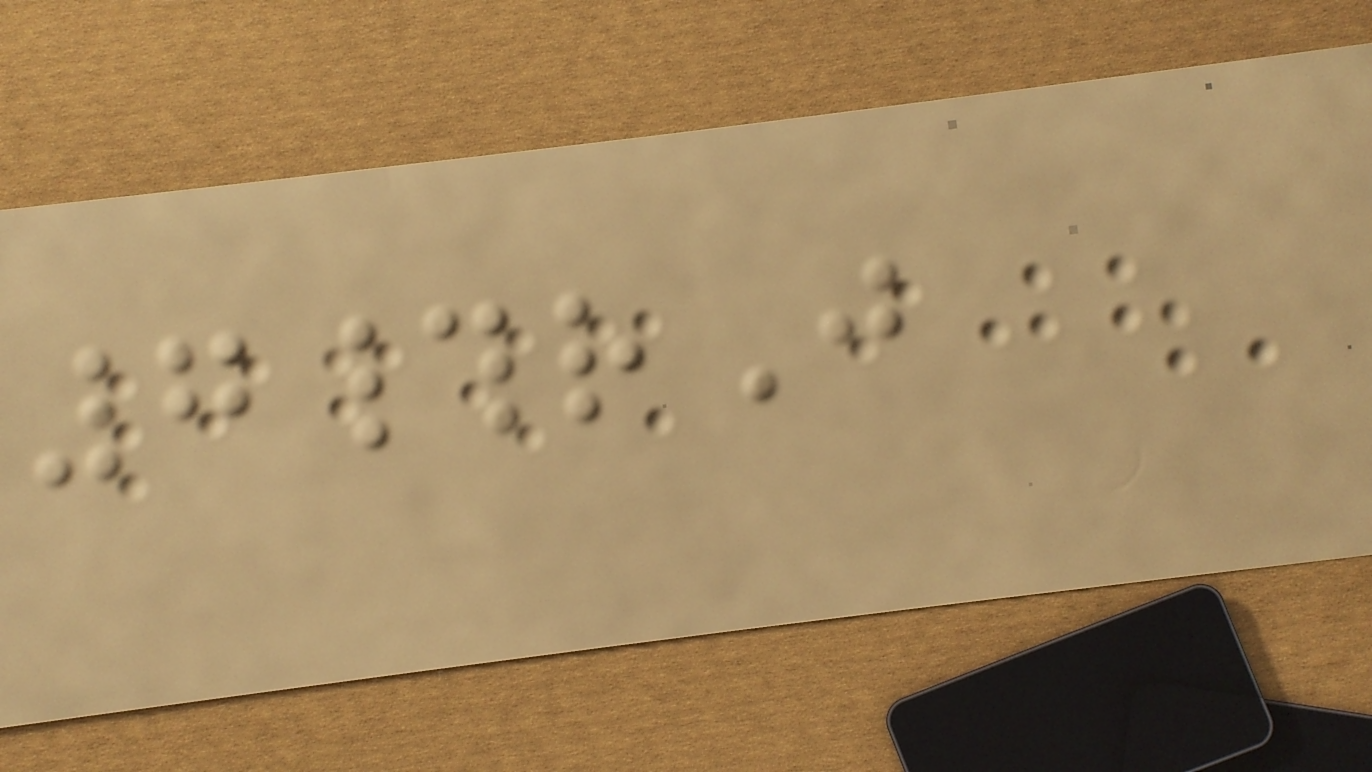7#rJ
